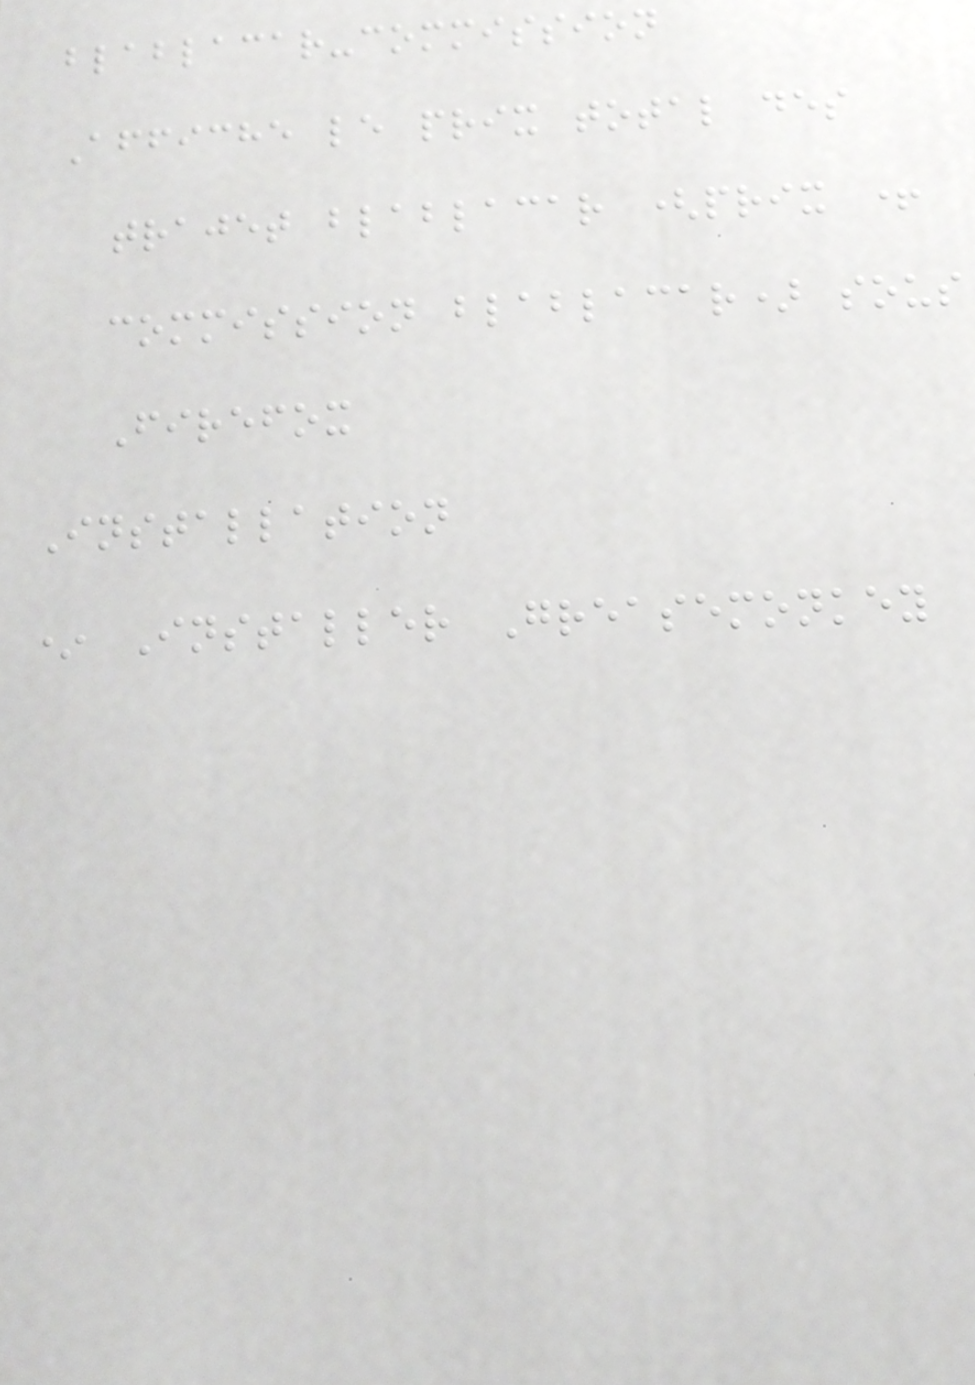blablacar-commission
Affiche le prix total des
trajet blablacar (prix +
commission blablacar) sous
Firefox
Installation
* Installer Greasemonkey
